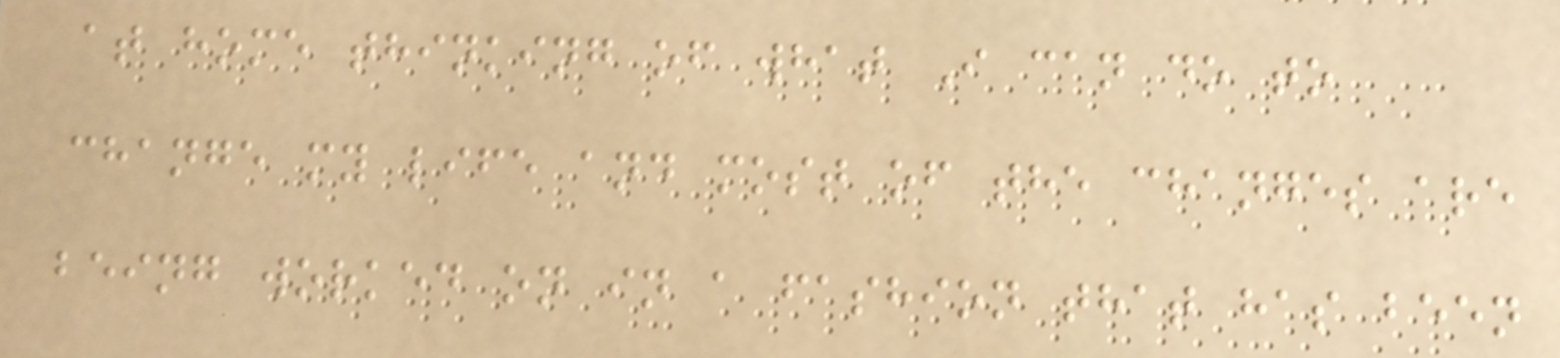at home thinking of what I can do to
change my life and most of the changes are
being worked on in a fashion that has been
